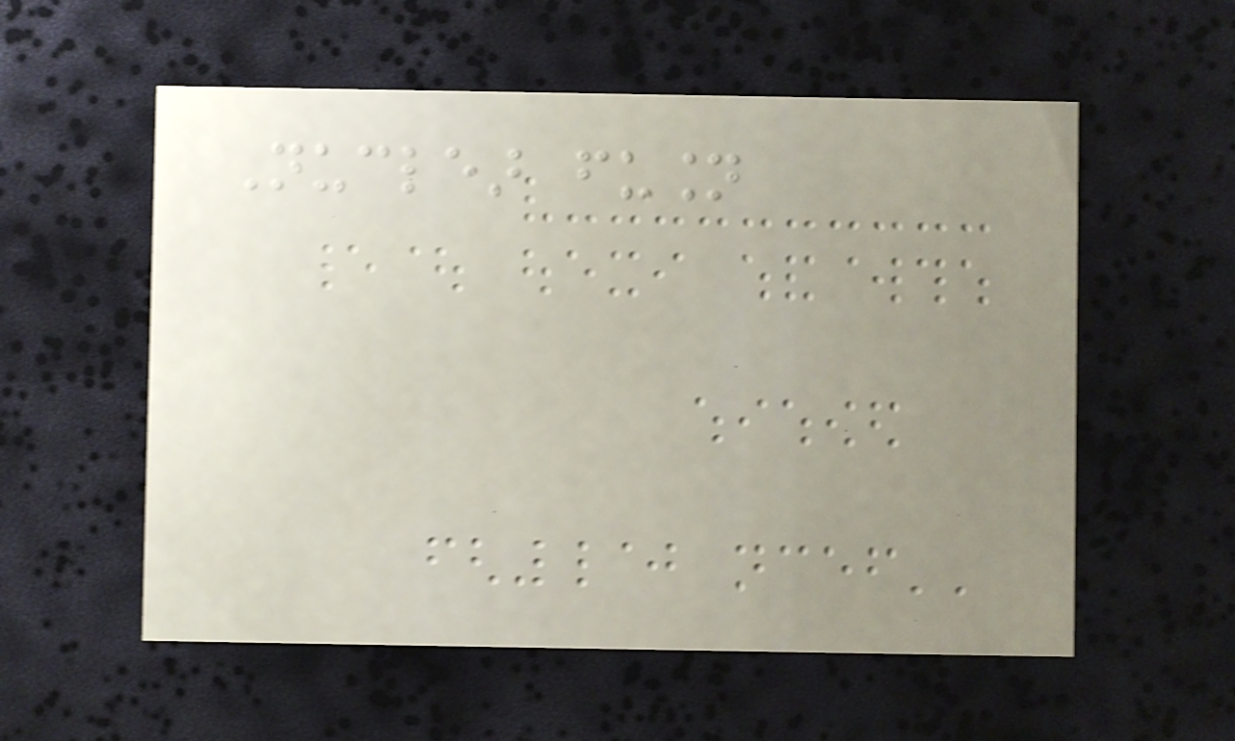Nuclear fusion
